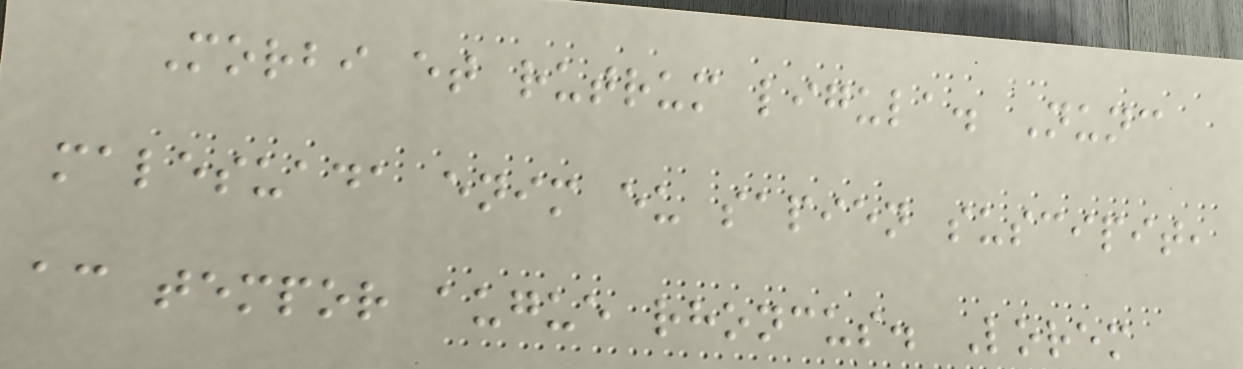Morbi et rutrum ligula. Nunc
malesuada enim eu sapien suscipit,
ac tempor augue rhoncus. Lorem
